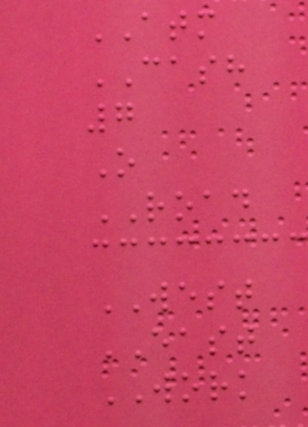ATM
CASH
7
O
ROAD
WEST
EAST
WORK
